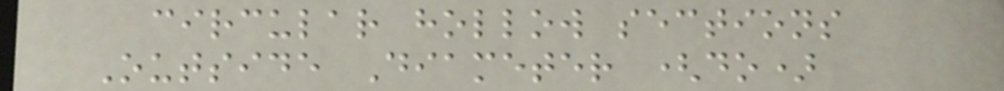circular hollow sections
Outside Diameter (do)
